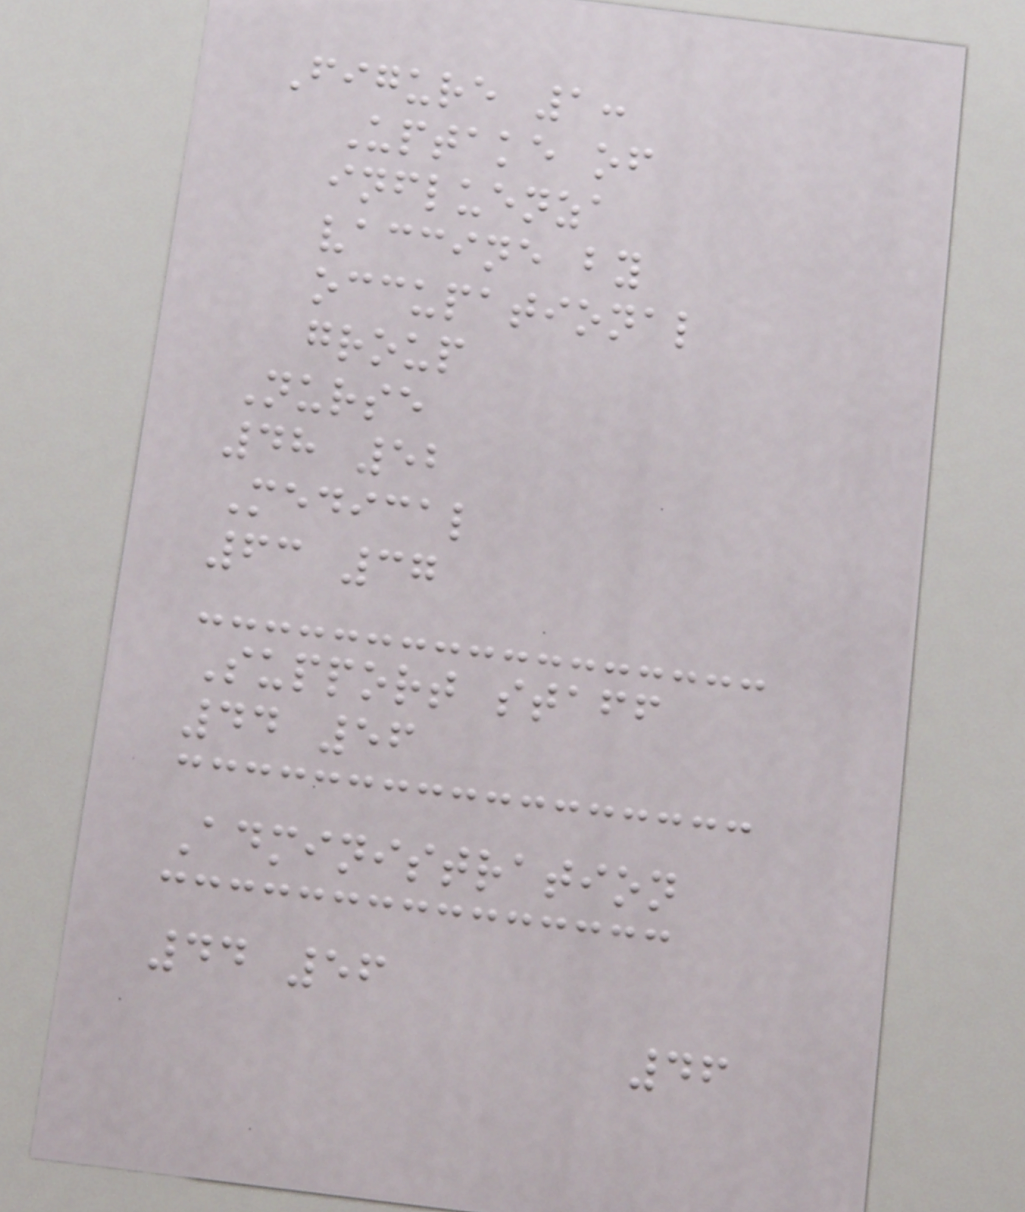Figure 1:
Uptake of
influenza
vaccine by
occupational
group
Nurse
48 52
Medical
63 37
Support staff
44 56
Administration
44 56
46
